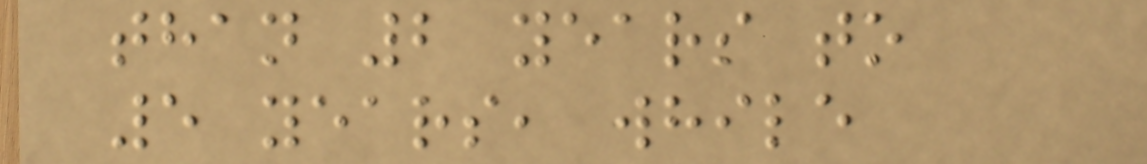than 2 years to
5 years, while
